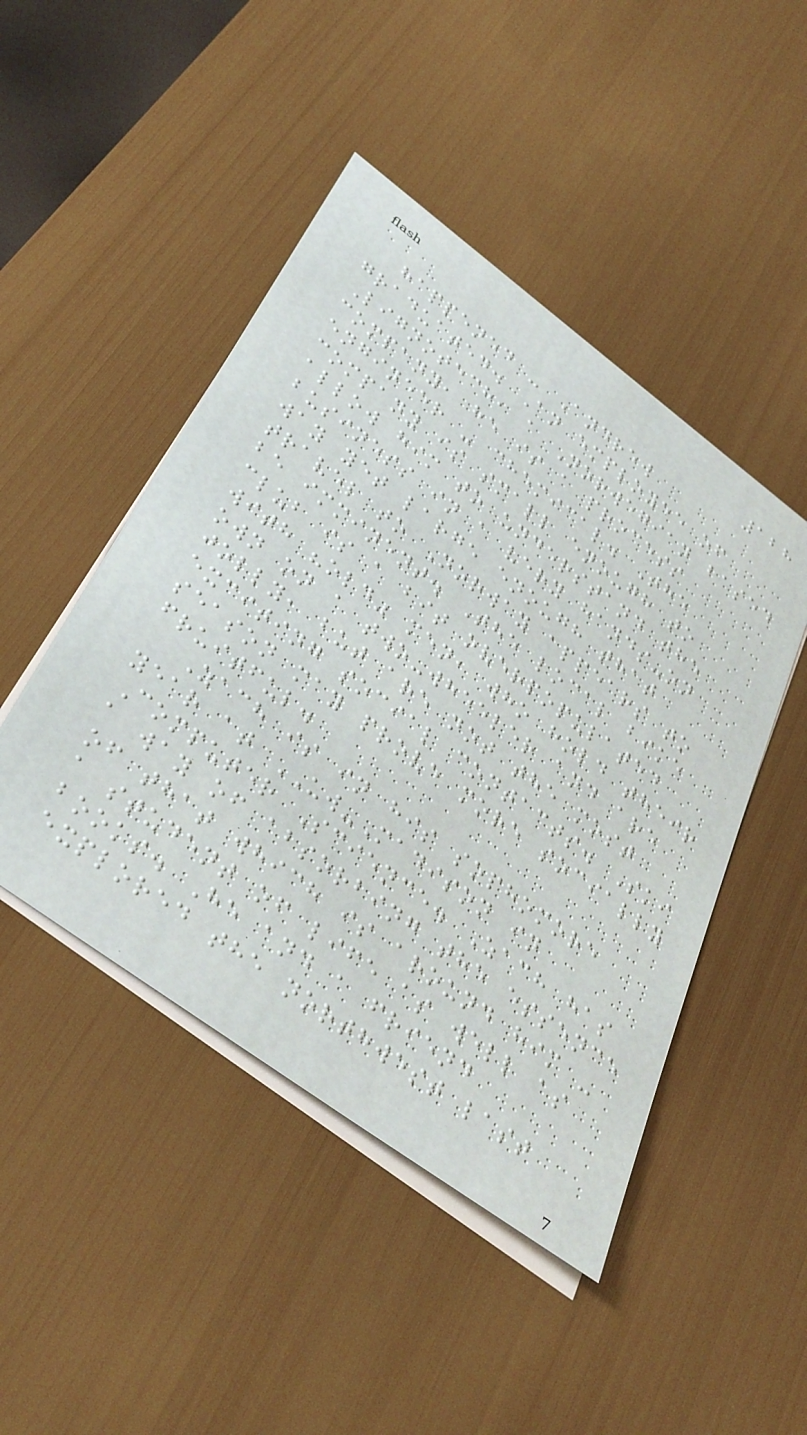128
happened - Andrew
graduated. An employee of
Lignotech, a Norwegian based
company, he is a process
engineer - chemical. The
company is small enough to
allow him to understand the
business in a very hands-on
way yet large enough that
travel to Norway appears to
be imminent. The local bike
club is a bit overpopulated
with "old" men, who hold their
own on a two-wheeler and are
jolly, but are not the most
exciting social contacts. Ski
season may prove more socially
fruitful.
Zach is in his sophomore
year at UW-Madison in
Computer Science. Zach has
a way of absorbing the essence
of that which is around him -
a student of life as well as
books. He and a friend
explored the northwest last
